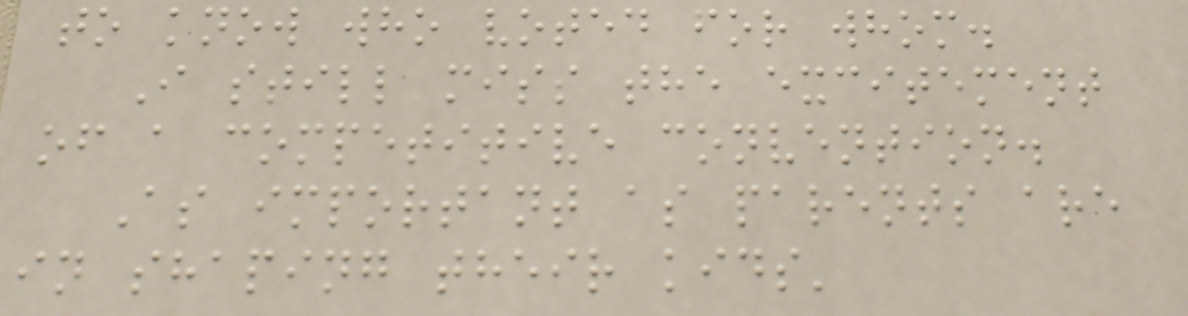to know who voted for whom.
I still miss the excitement
of a competitive convention.
As important as parents are
in shaping their kids'
